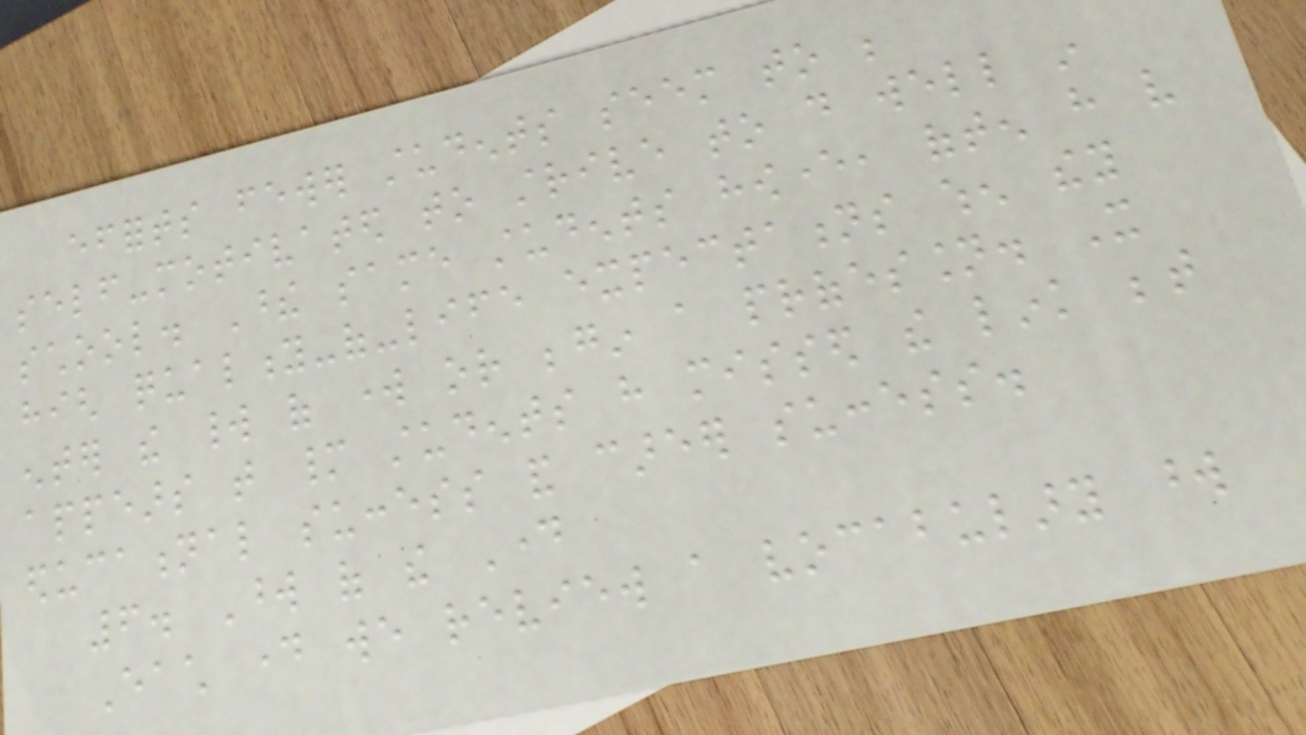efforts fewer students seem to be
self-motivated to strive to do well in
school. These same students however, often have very
high quality-of-life expectations when they
enter the world of work or begin a profession. It
appears that many students have missed the link between
educational success and career success.
6. Word of the Day
Each day we review a vocabulary word
